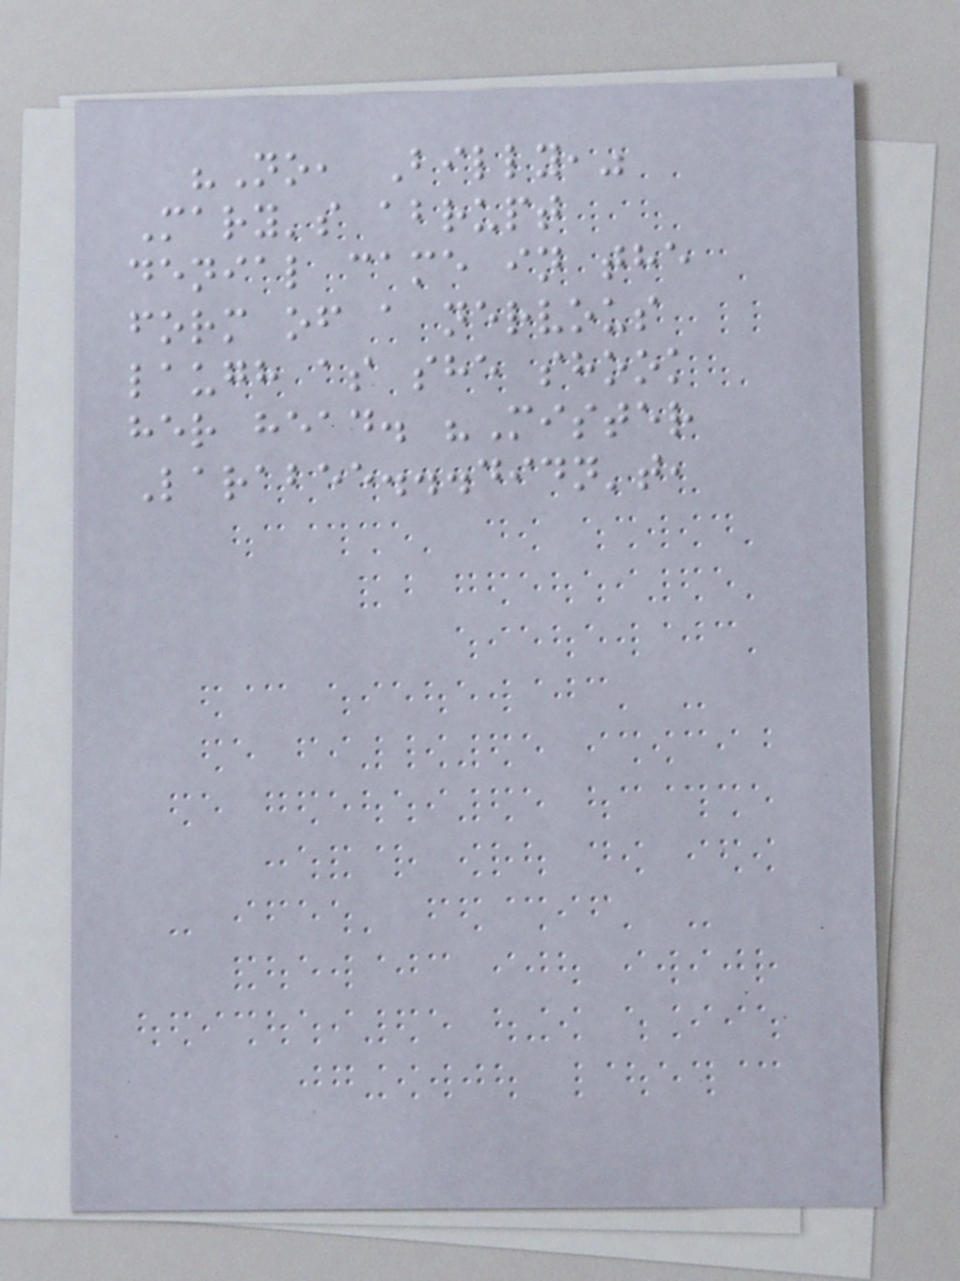"No, Billy,"
Mary's abrupt
denial came in the
form of a nervous
laugh as she shook
her head. "Mister
Larabee...didn't,
